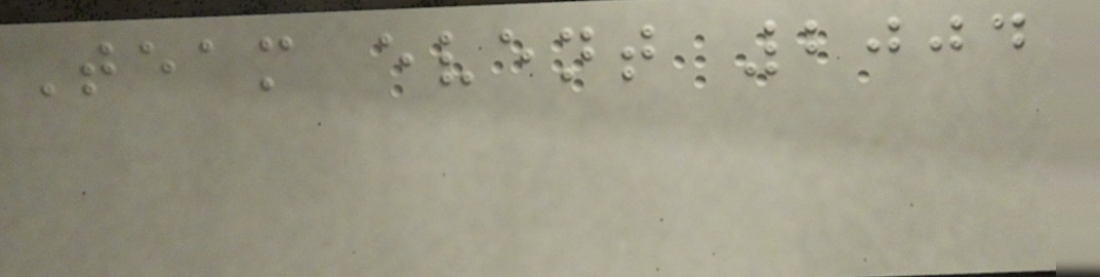Team event 2004
